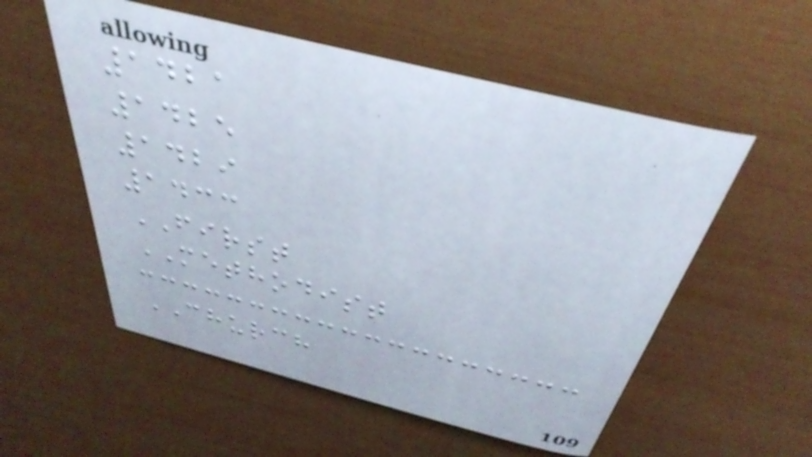1421
1425
1429
1433
FIRST
METHODIST
CHURCH
